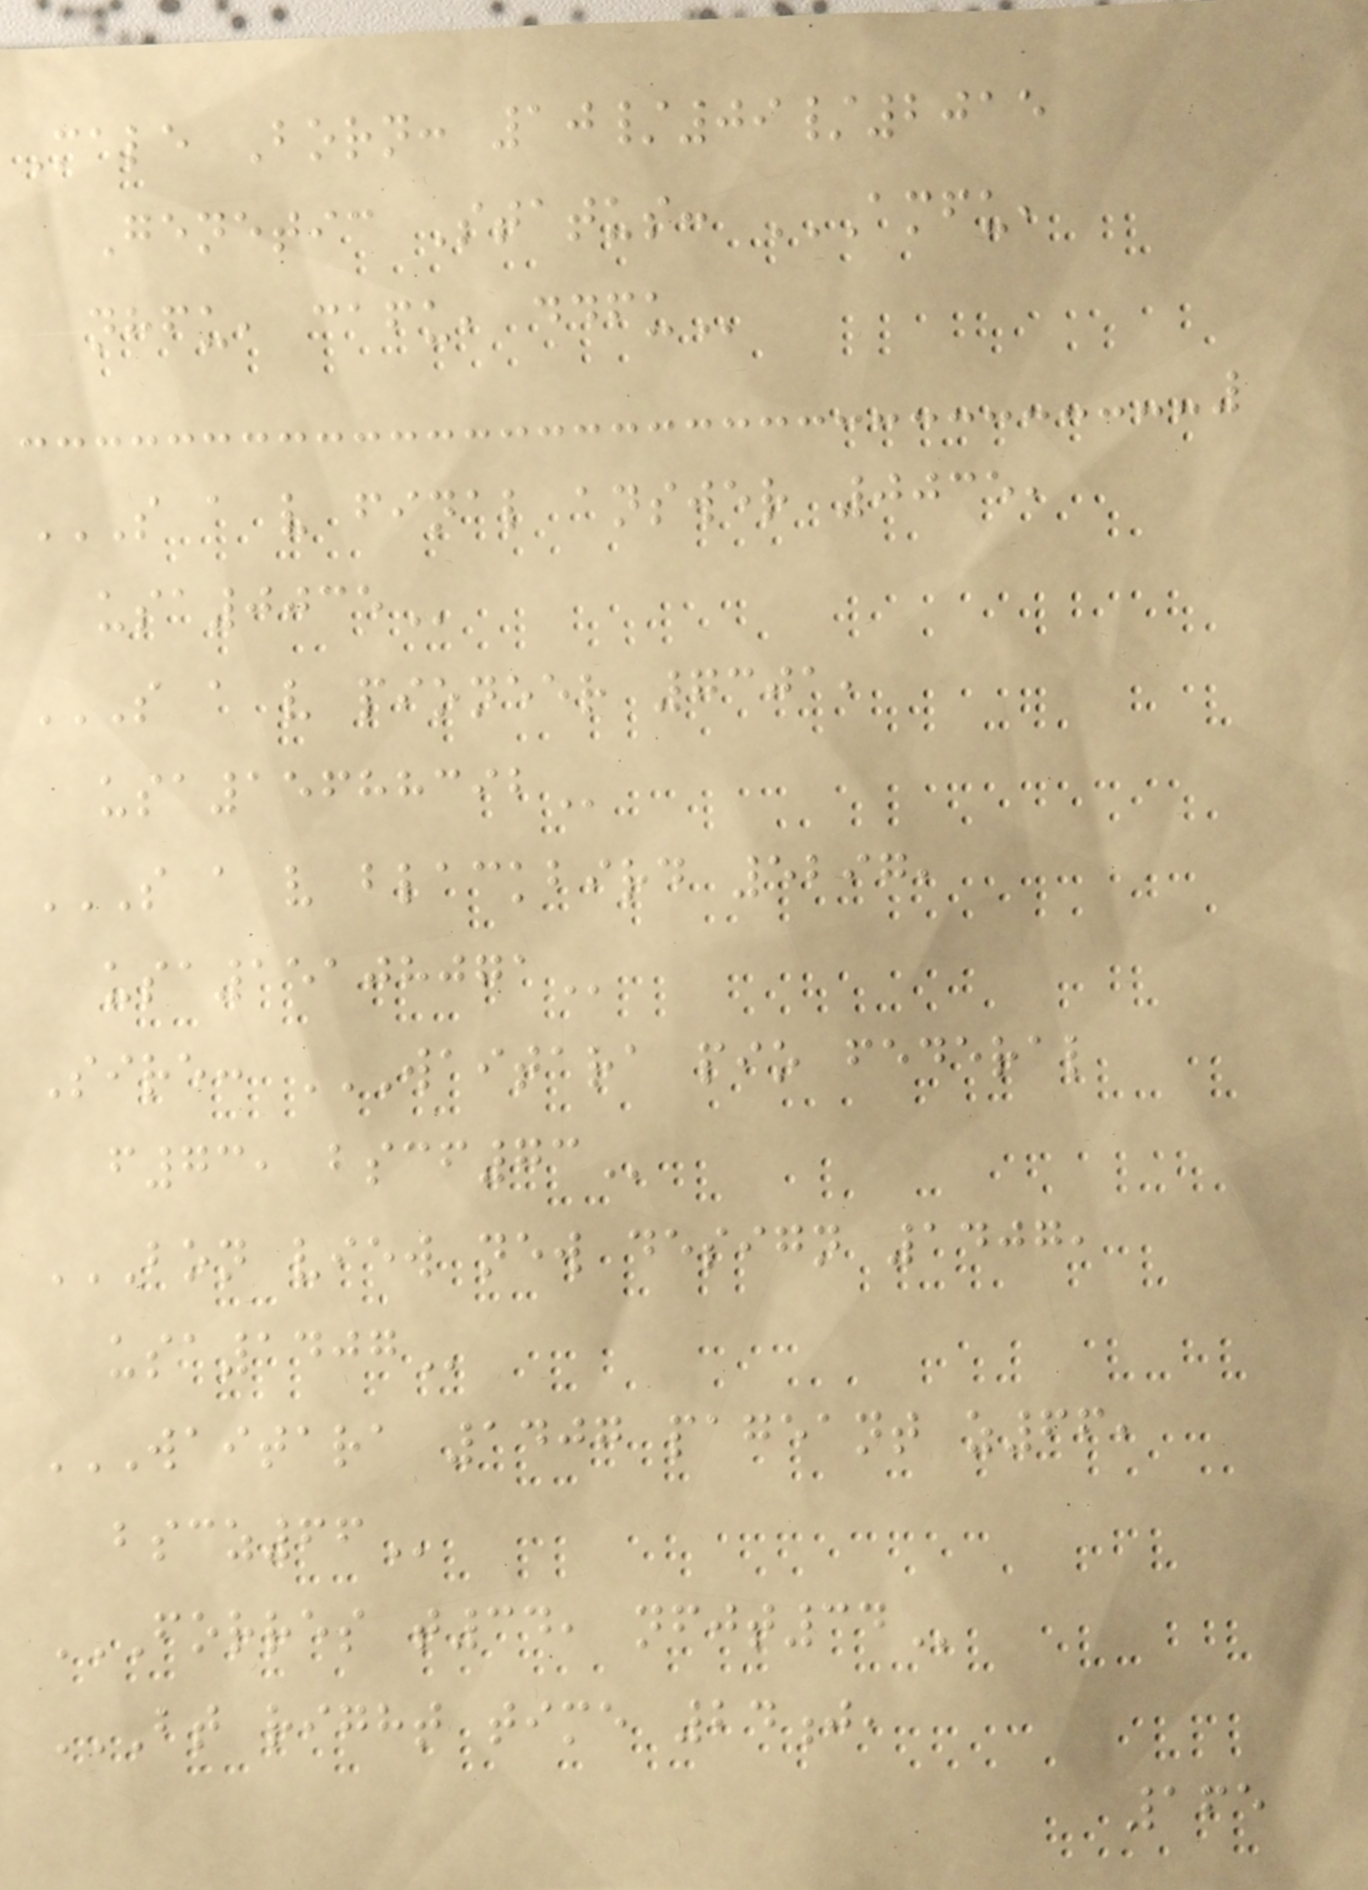Male Born: 10/09/2015
Genetic Status: AMFU,
NHFU, CAFU, DDFU
S A V FINAL ANSWER 0035,
USA0035
S A V PIONEER 7301,
USA15688392
S A V BLACKBIRD 5297,
USA15108071
Sire: WAITARA PIO FEDERAL
F73, BSCF73
BON VIEW NEW DESIGN 1407,
USA1407
WAITARA 1407 PAGEANT Z66,
BSCZ66
FORRES T34, NFJT34
BT RIGHT TIME 24J,
165
